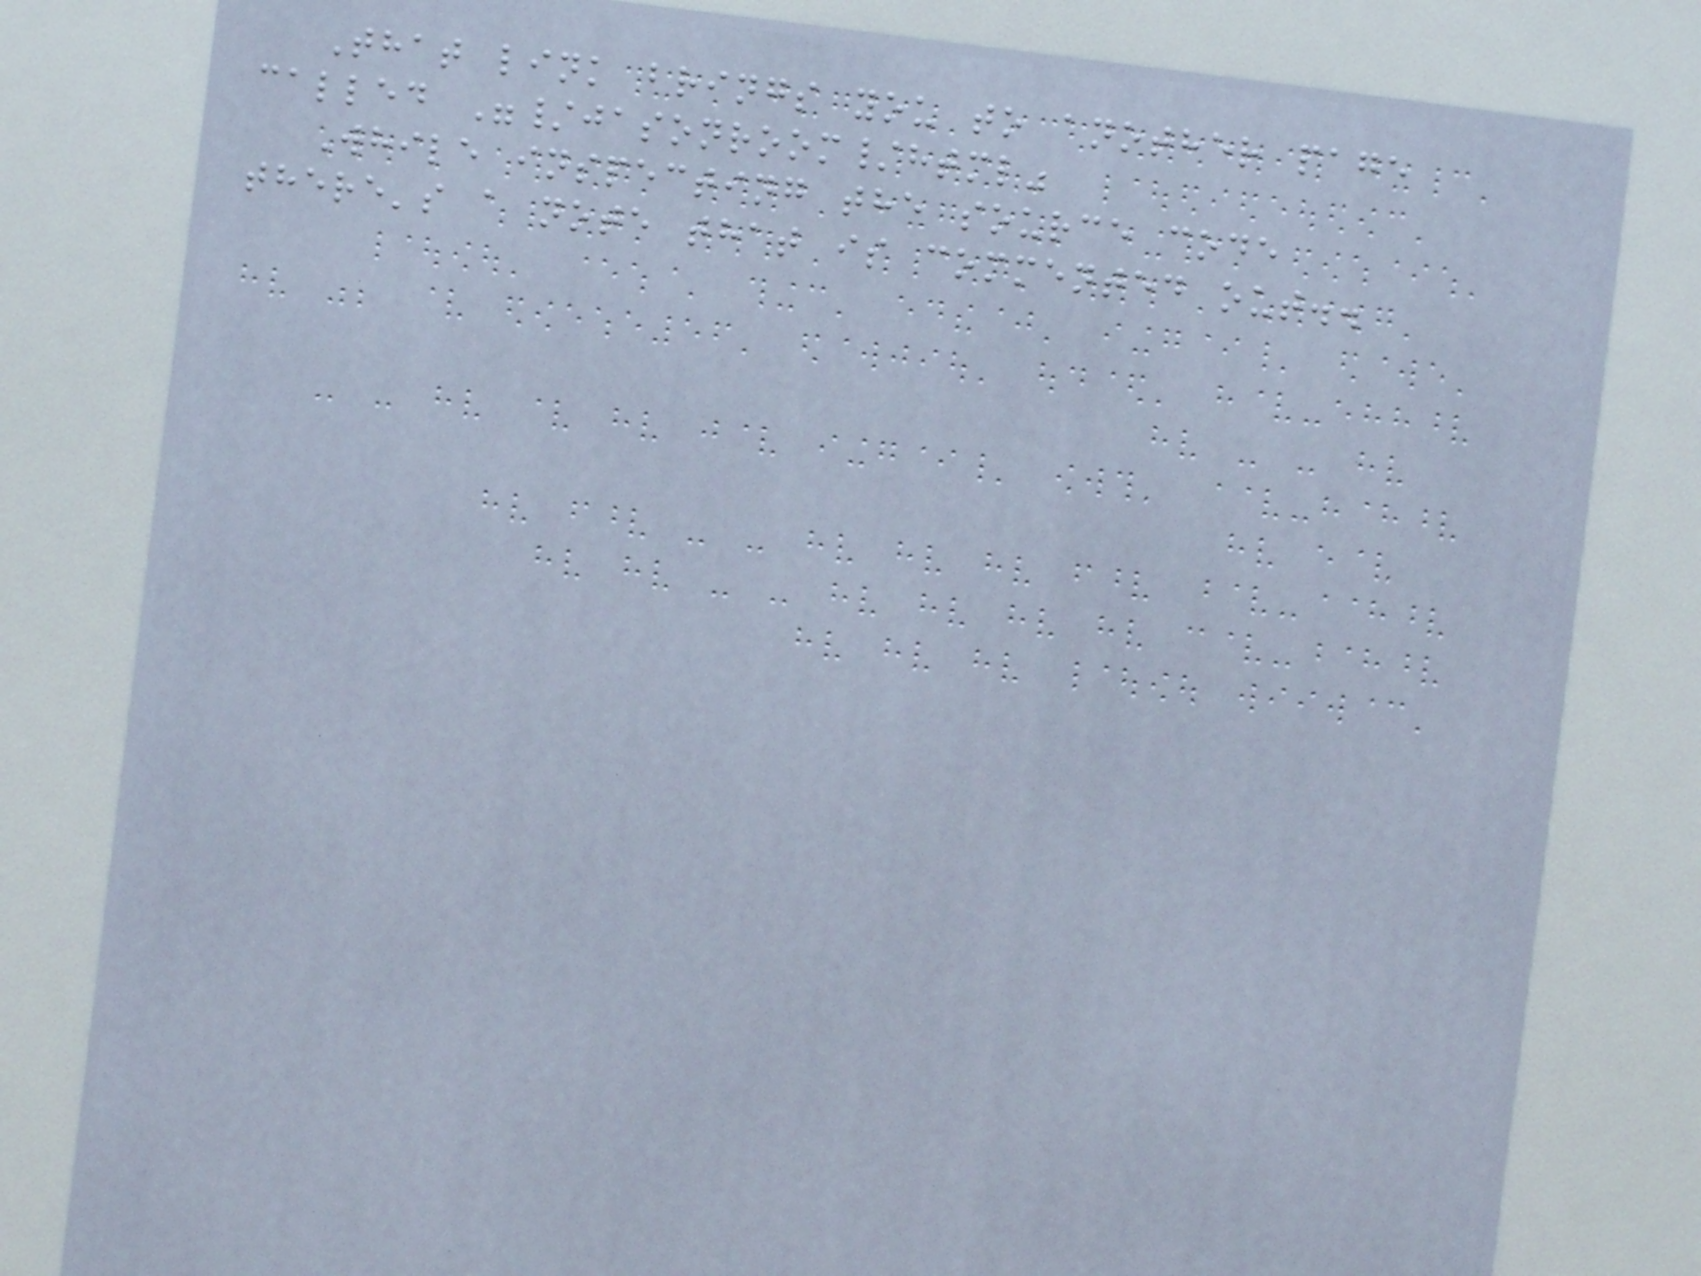That link brings you to another page
called "/jasonroom/html"
While inspecting the source code
there's a note that is commented out..
